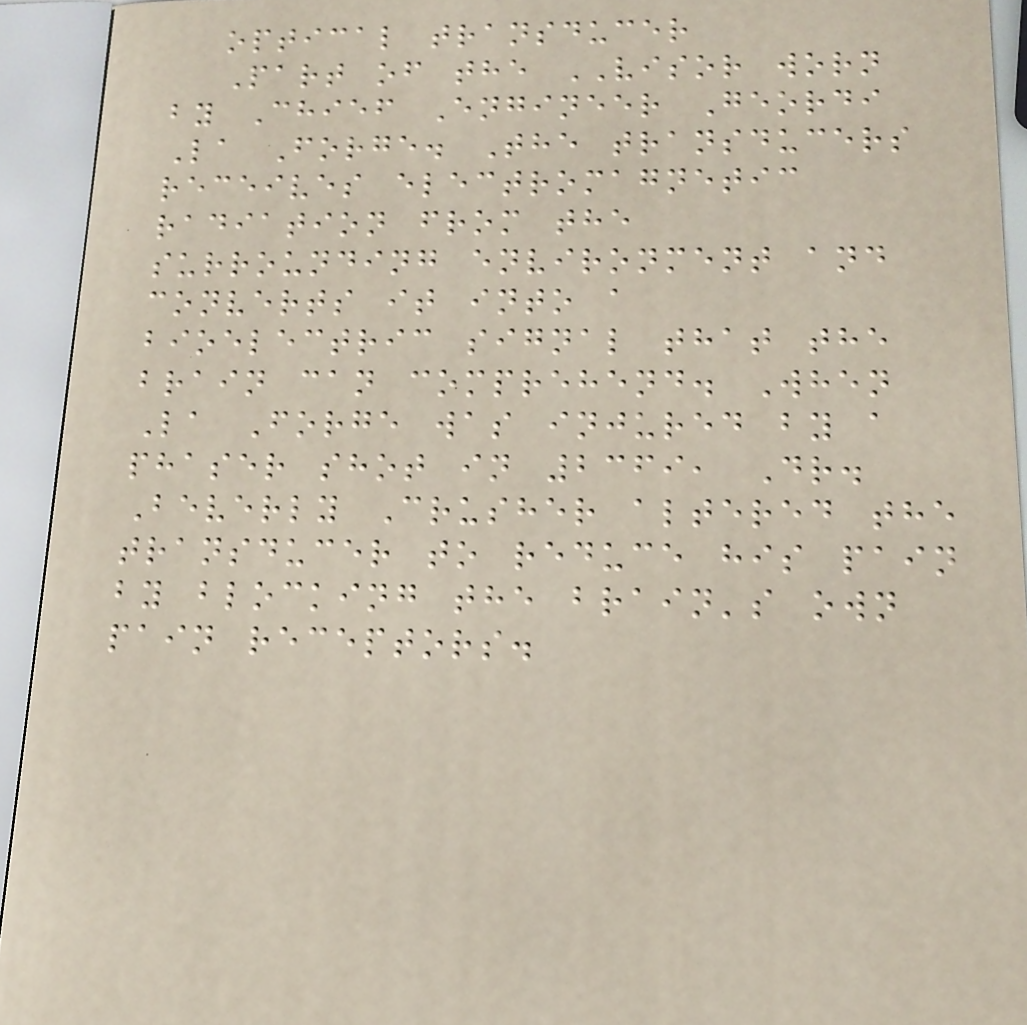optical transducer
Part of the VISOR worn
by Chief Engineer Geordi
La Forge. The transducers
receives electromagnetic
radiation from the
surrounding environment and
converts it into a
bioelectric signal that the
brain can comprehend. When
La Forge was injured by a
phaser shot in 2369, Dr.
Beverly Crusher altered the
transducer to reduce his pain
by blocking the brain's own
pain receptors.
